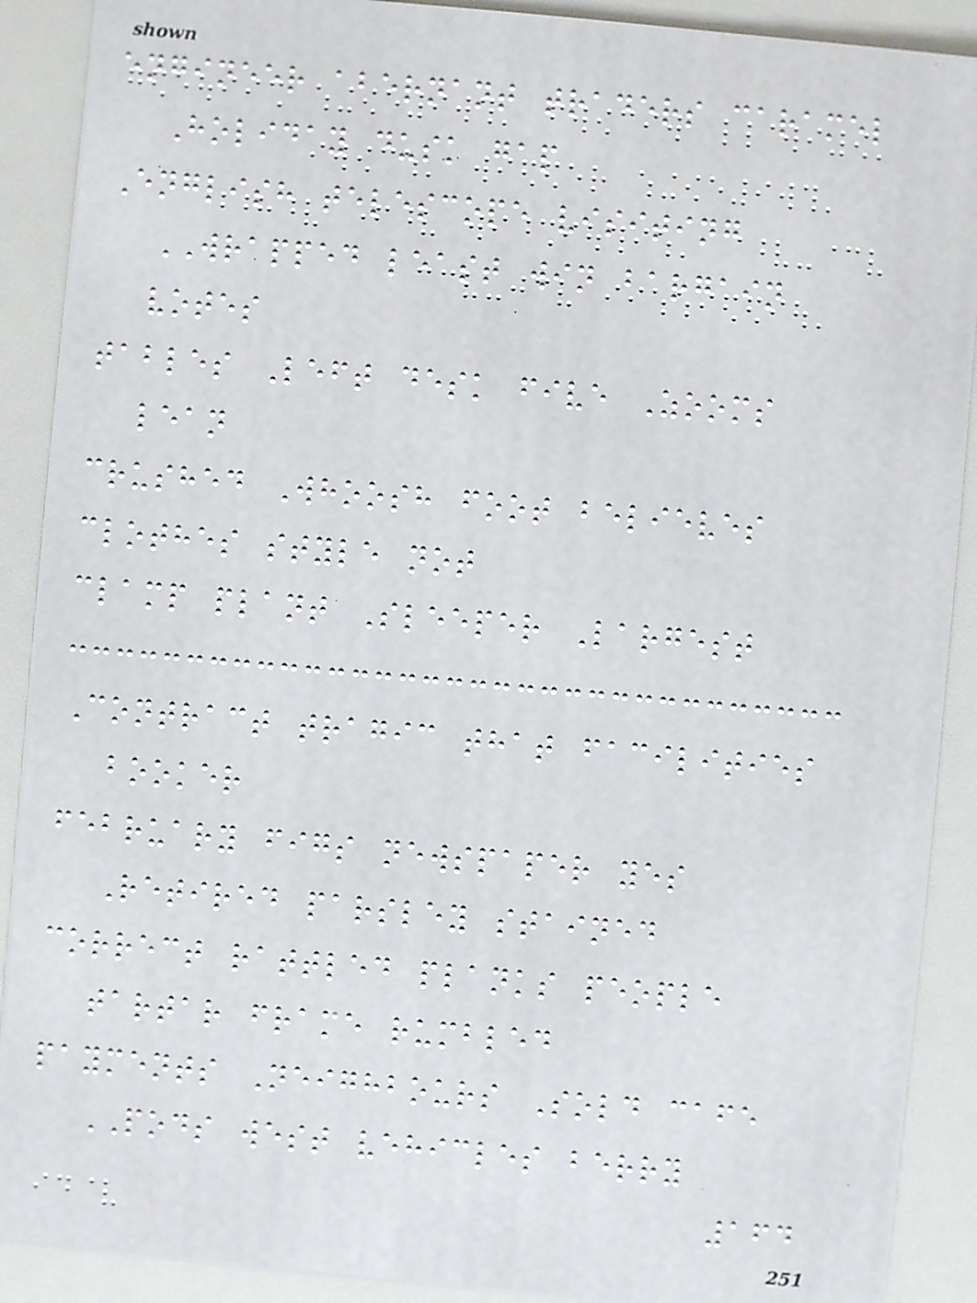engineer abernant traders caramel
Holiday dusk gap
English telescope visiting
WRAPPED least win bargain
votes
tables Left desk five Zooms
lean
crushed Whoosh foot believes
clothes style not
clamp plant Sleeper Largest
Contract tragic that facilities
booker
february figs newspaper yes
Retired parsley stained
correct rattled planks people
tartar frame rumbled
payments Neighbours Sold cafe
PODS west vehicles berry
164
